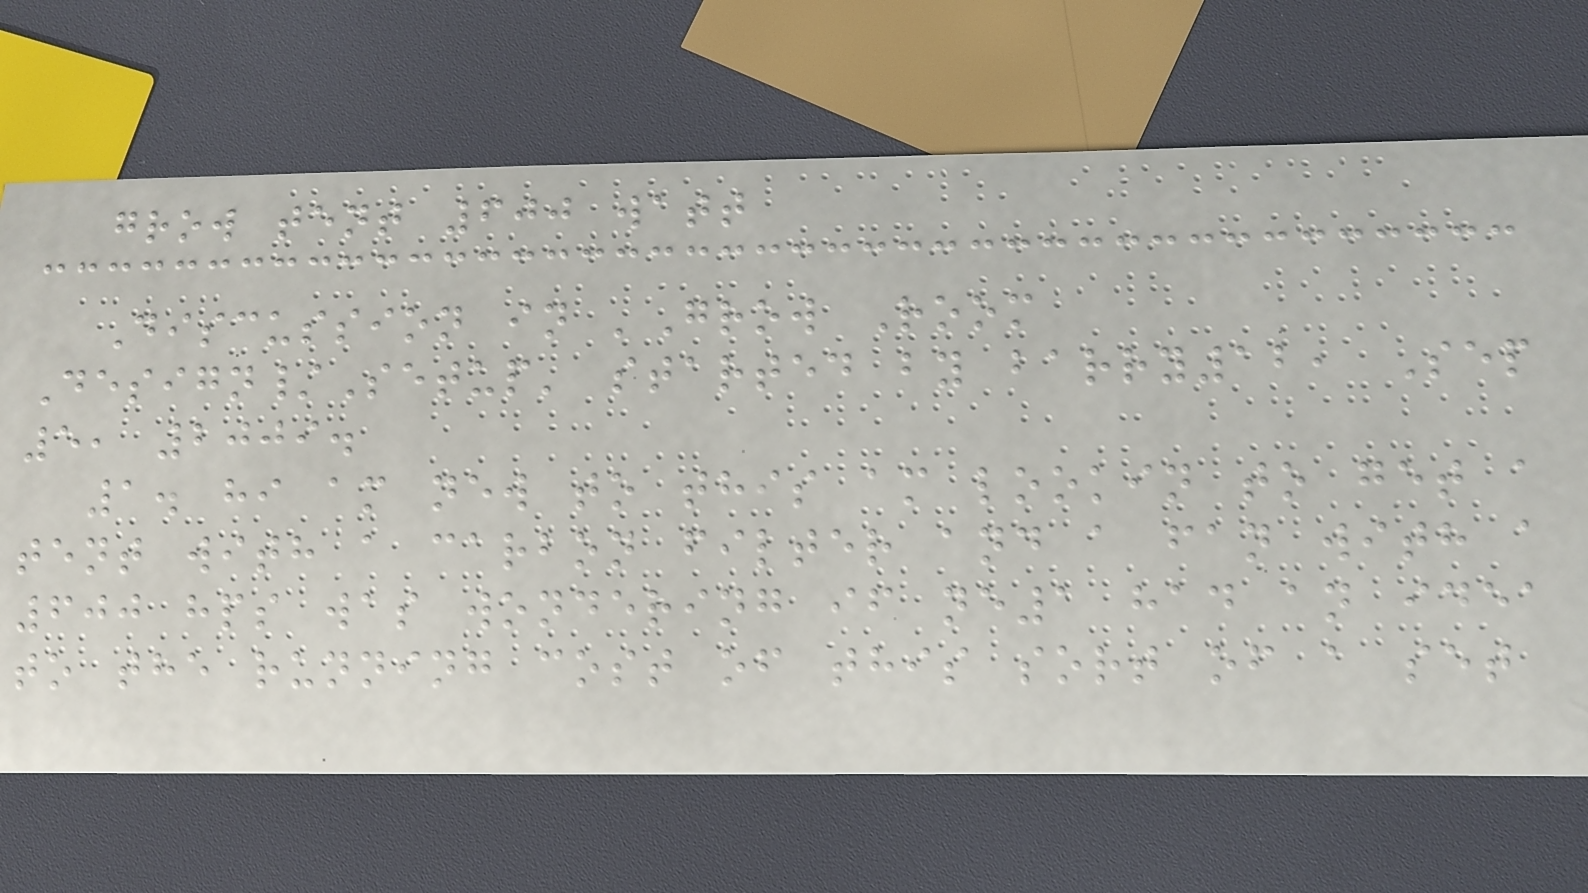grow tent 600 watt
Discussion in 'Grow Room
Design/Setup' started by barry12, Sep
5, 2009.
1. hi am new to this am lookin to get a
tent with a carbon filter and a fan with a
600 hps was wondering if ne1 had an idea
to the running cost of this sort of a set
